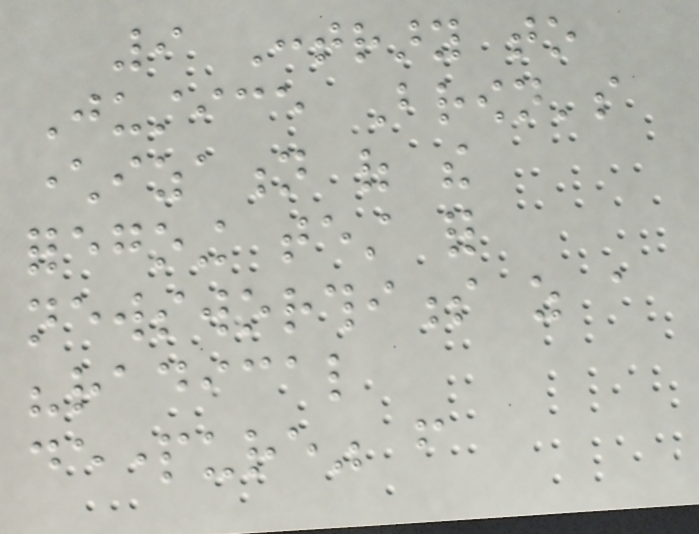9 Contrary to
Justice Brown's
characterization of the
foregoing test for
newsworthiness as a
"radical
departure" from
